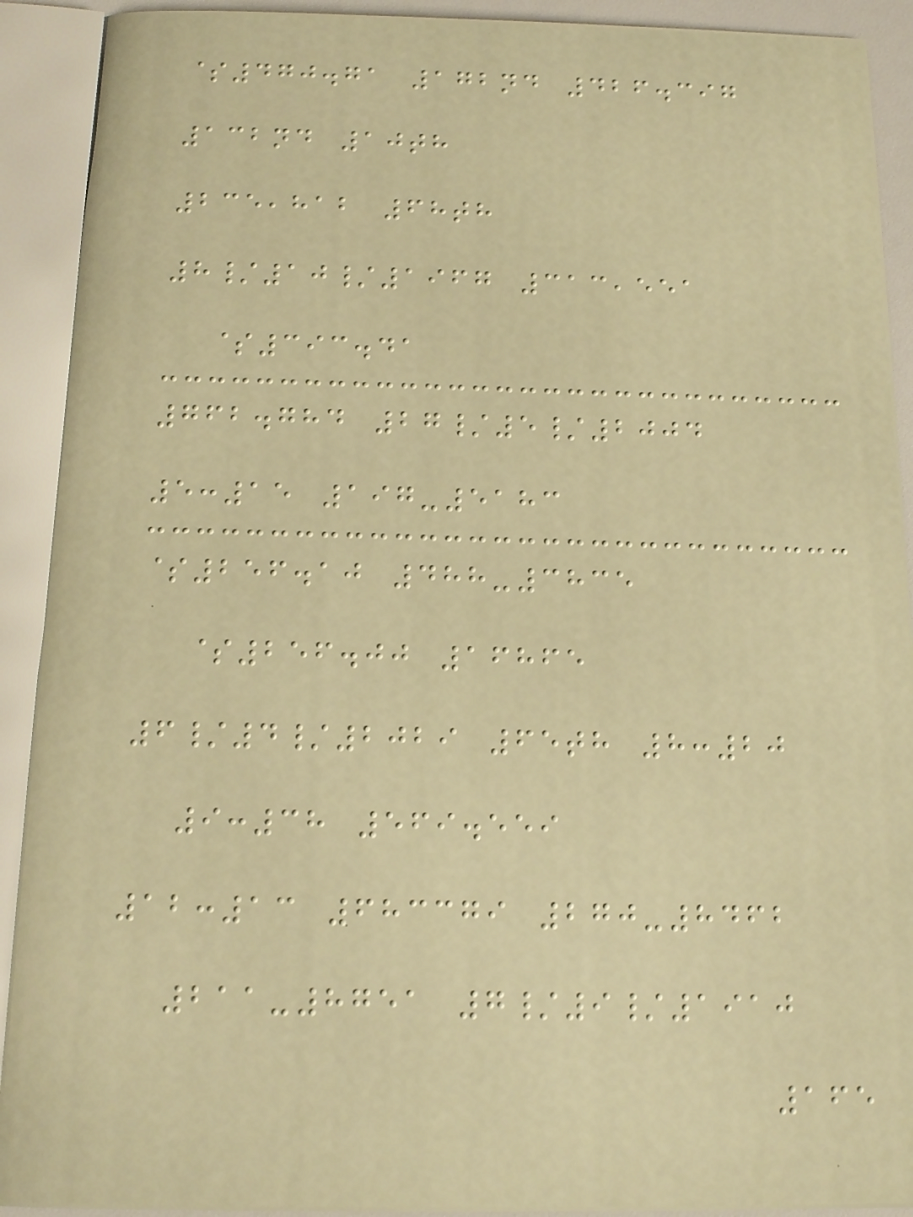$470.71 172nd 426.397
132nd 10th
235,812 68th
8/10/1967 313,551
$393.41
762.784 27/5/2004
5:15 197-5183
$256.10 488-3835
$256.00 16865
6/4/2029 65th 8:20
9:38 569.559
12:13 683379 270-8462
211-8751 7/9/1910
165
